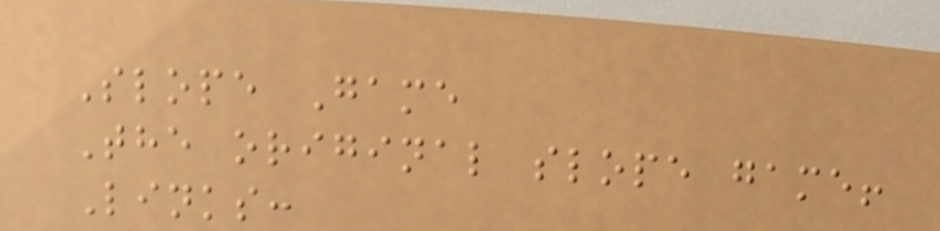Slope Game
The original slope game!
Links:
